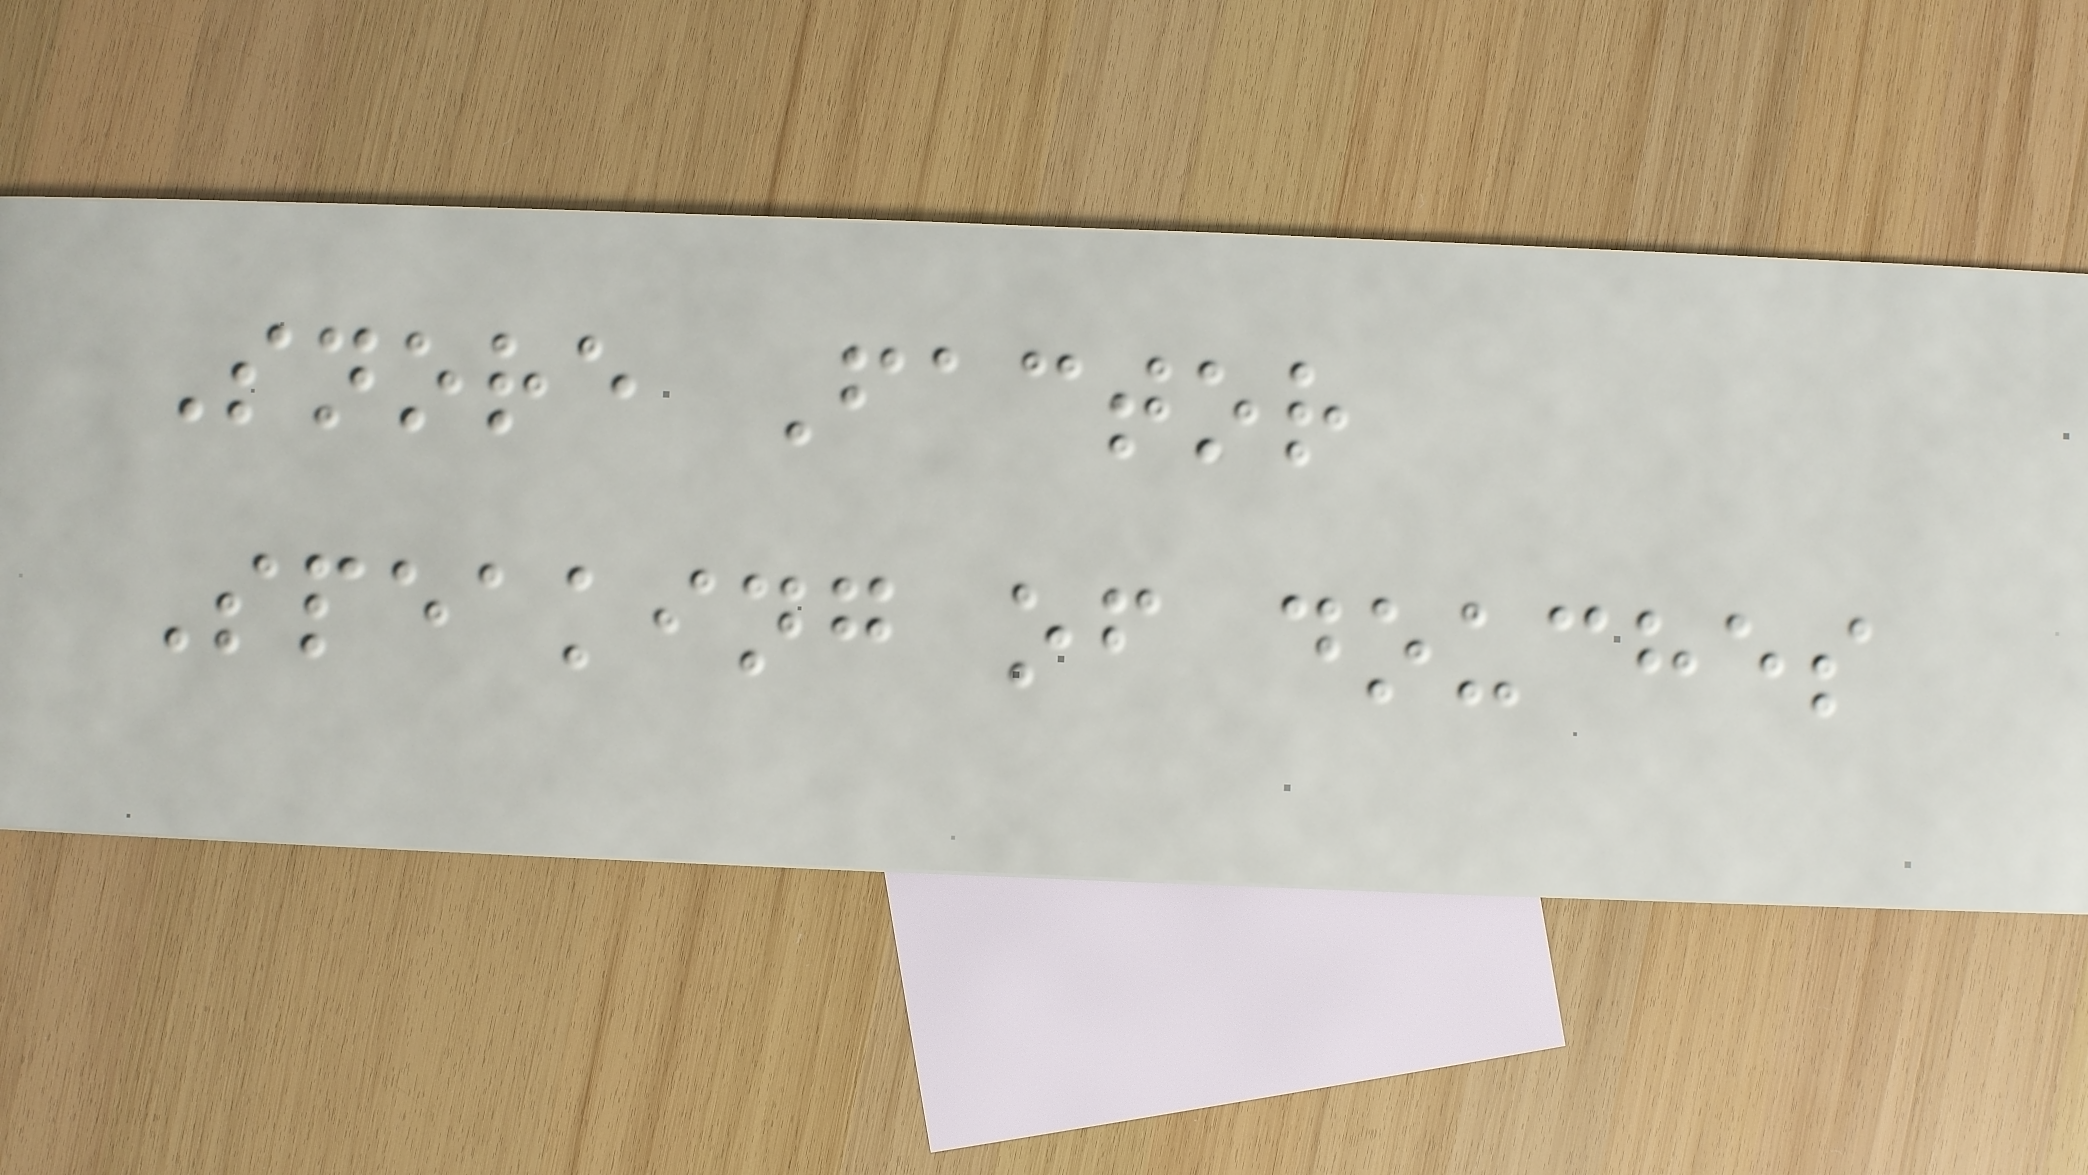Snore Factor
Speaking of douches
